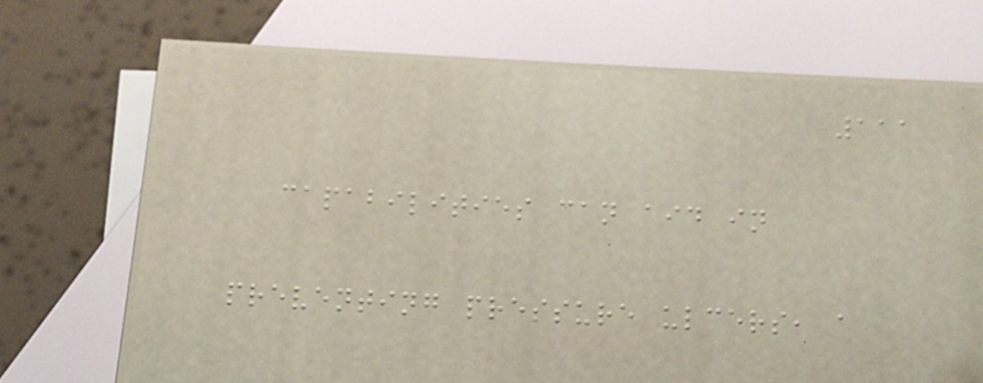111
capabilities can aid in
preventing pressure ulcers, a
